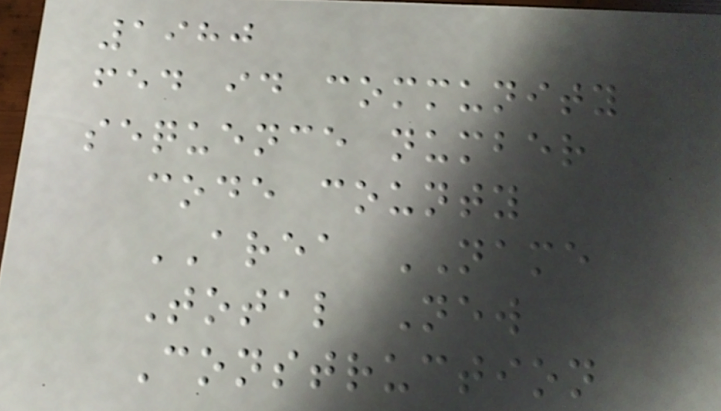1980
fed id community
sequence number
code county
AREA NAME
Total New
Construction
